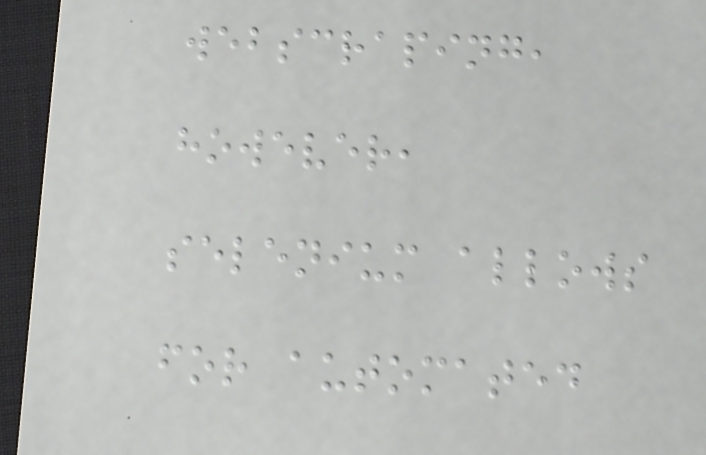webscraping,
however,
selenium allows
for automated
